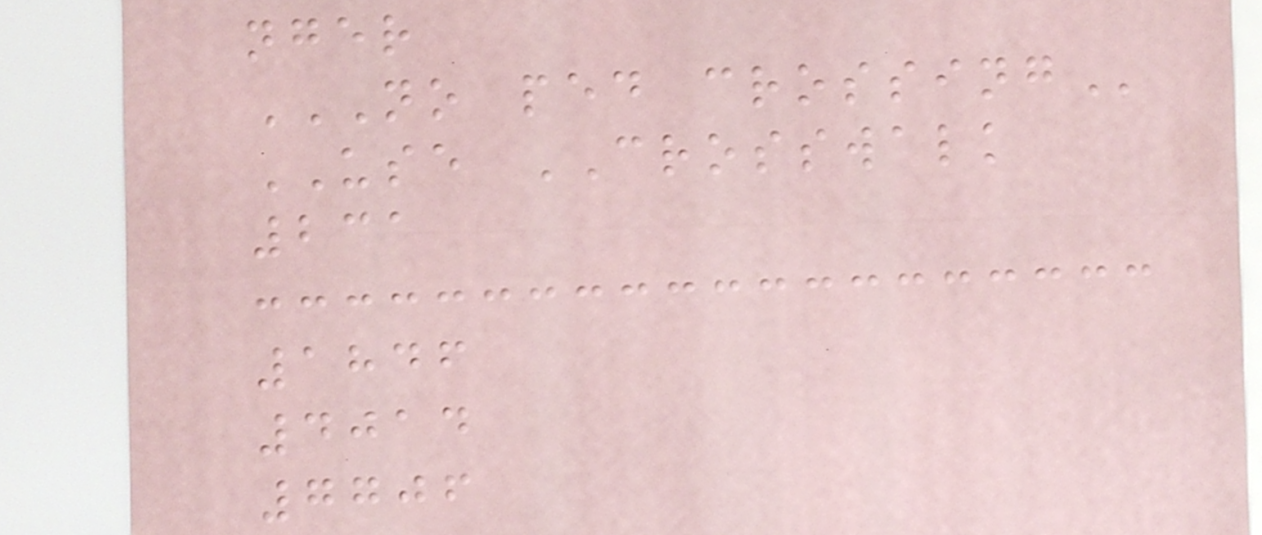nger
NO PED CROSSING
USE CROSSWALK
231
1846
4014
7706
